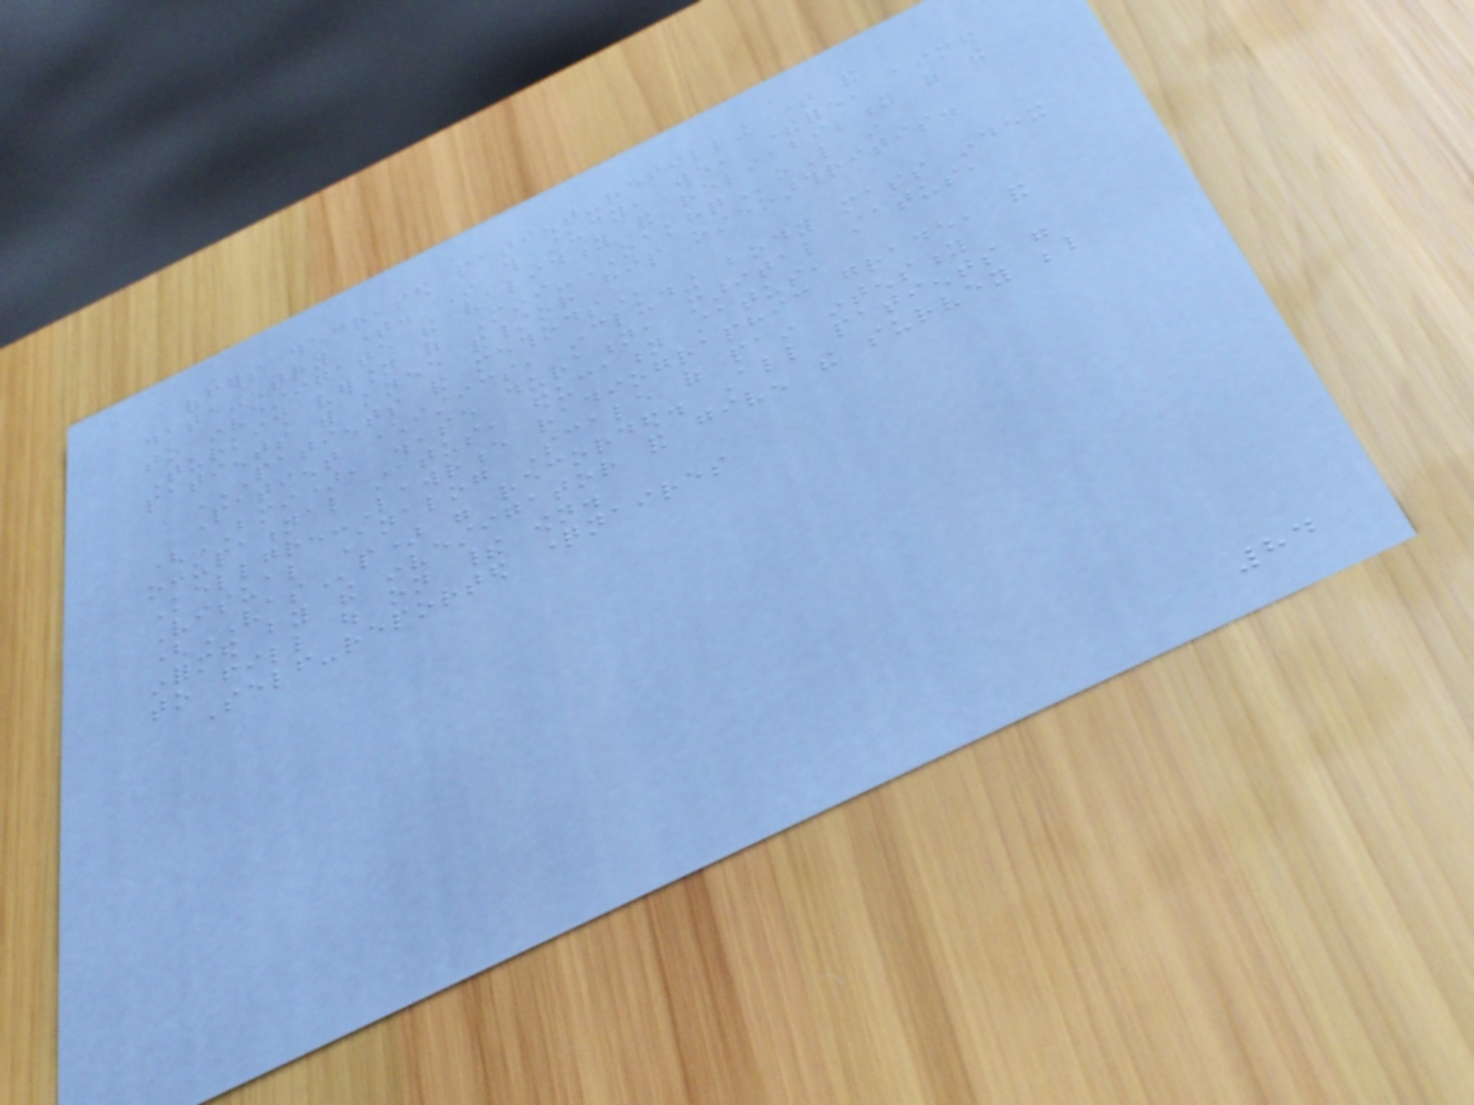offers decreased patient-refilling time and
data-entry time. In this study, we, therefore, aimed
to investigate the validity and reliability of the
Turkish version of Mini-OAKHQoL in
patients with knee and/or hip osteoarthritis.
PATIENTS AND METHODS
Patient characteristics, including body mass index
(BMI), disease duration, marital status,
occupational status, education status,
Kellgren-Lawrence radiographic grade, and
Visual Analog Scale of pain intensity
(VASp) were recorded. All patients were
informed by the investigator and given the survey below
to fill out on their own.
Self-reported questionnaires
84
